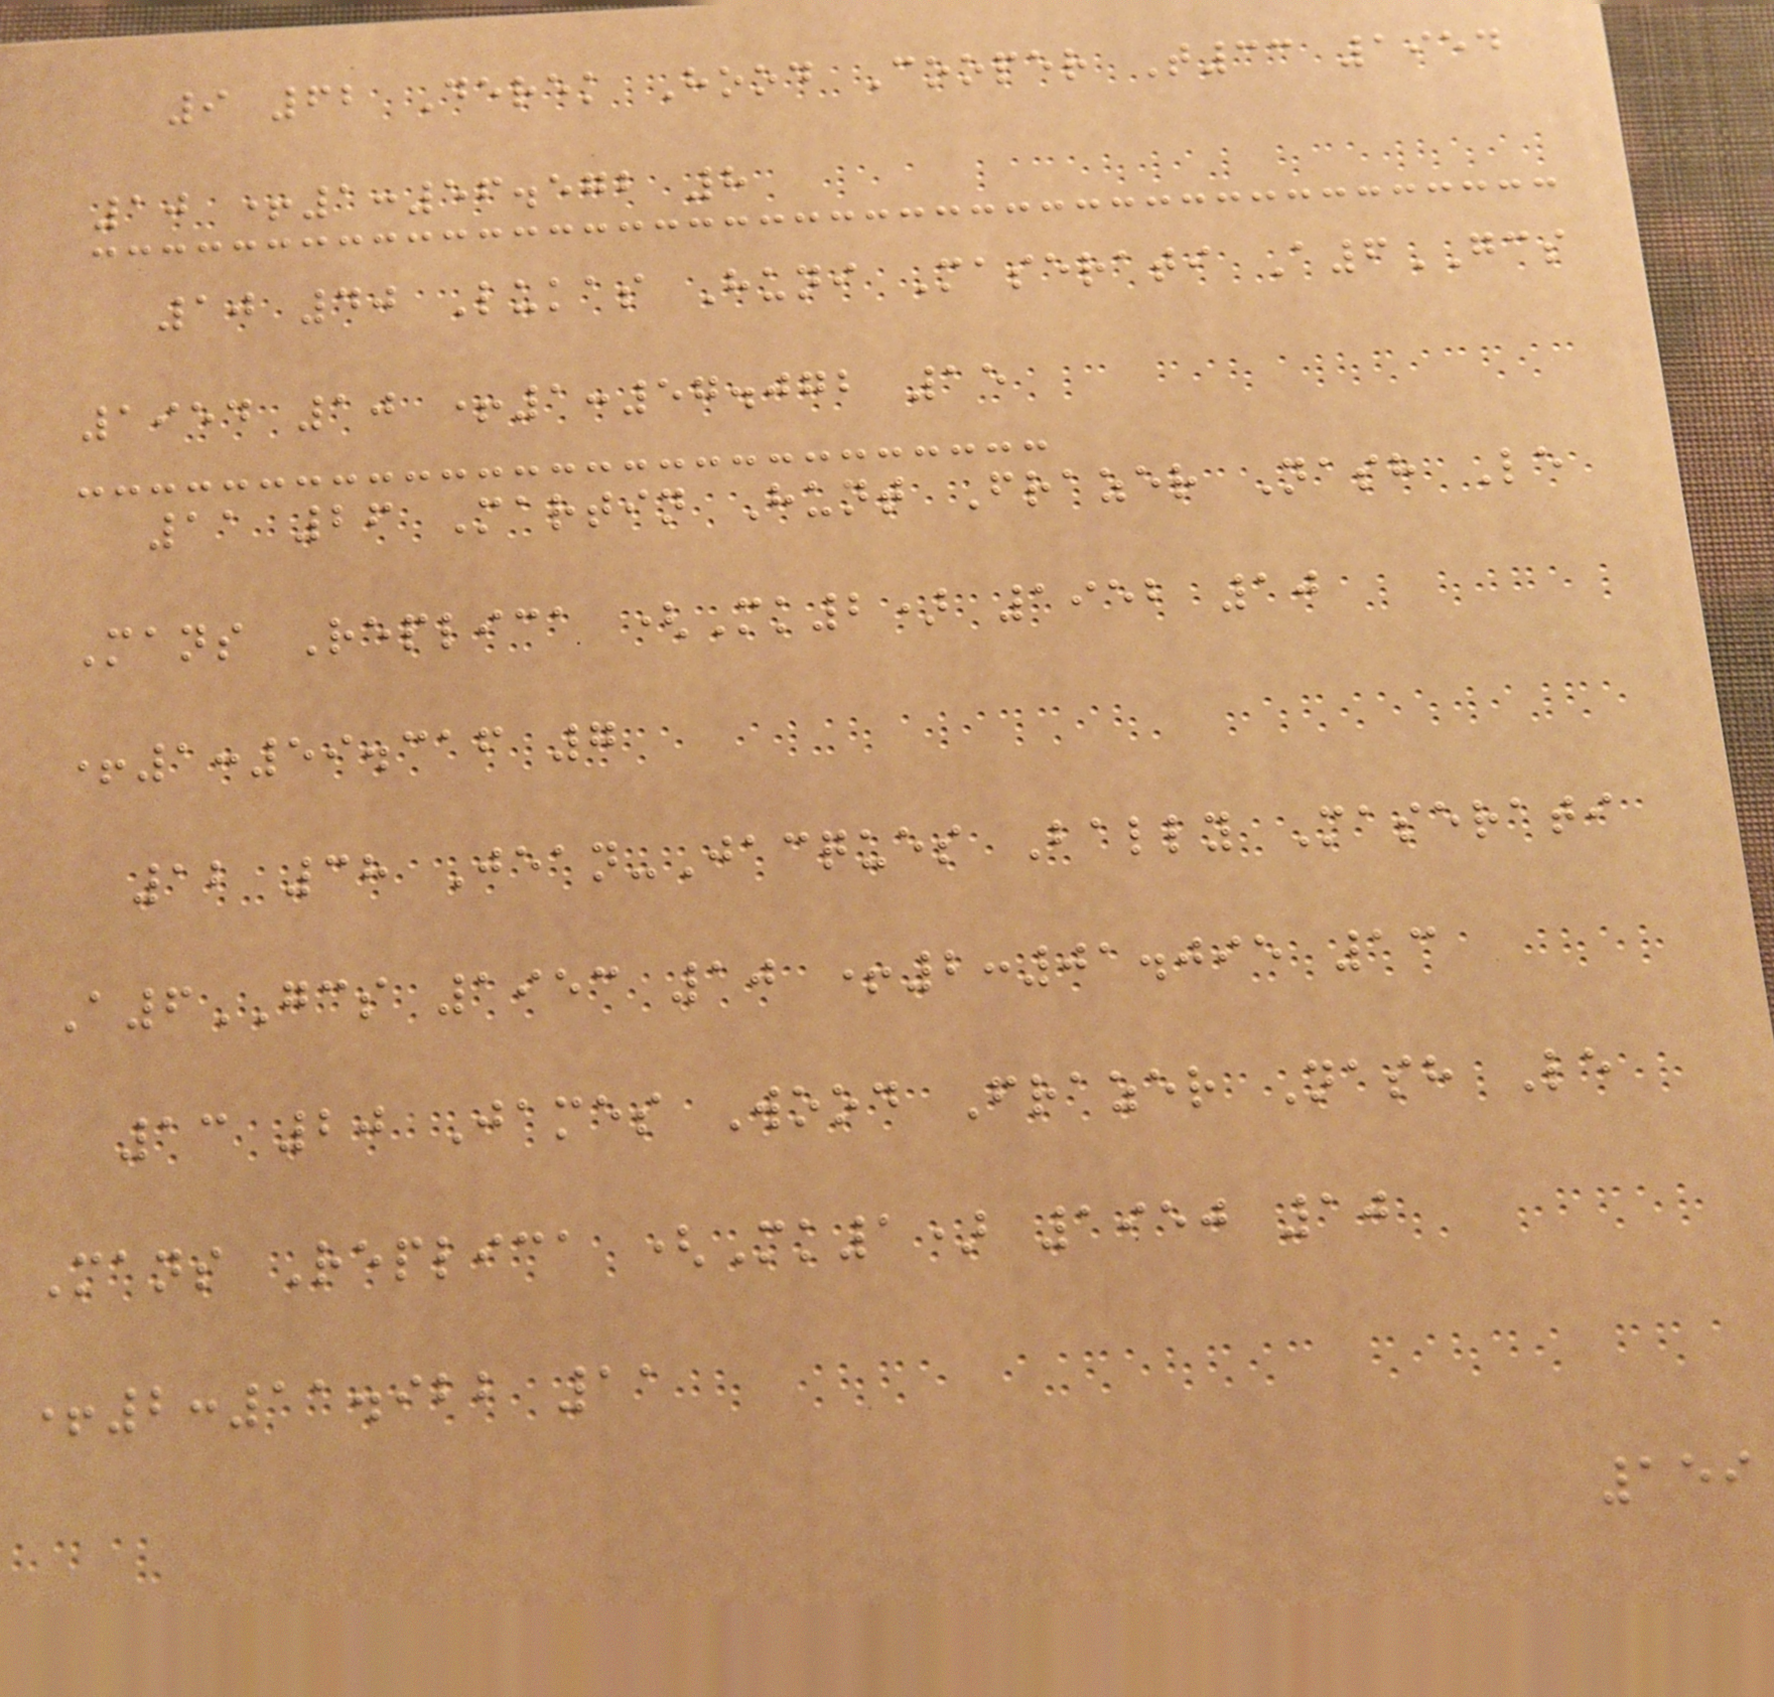9 62 Derek Hood Cooper T33 1954
10 +1:56.572 8
10 40 Lukas Huni Maserati A6GCS
1954 10 +1:57.072 15
11 26 Martin Hunt Frazer Nash Le
Mans Replica (Mk2) 1952 10
+1:59.316 7
12 38 Jean-Jacques Bally Maserati
A6GCS 1953 10 +2:01.095 13
13 20 James Wood Frazer Nash Le
Mans Replica (Mk1) 1950 10
+2:11.922 11
159
